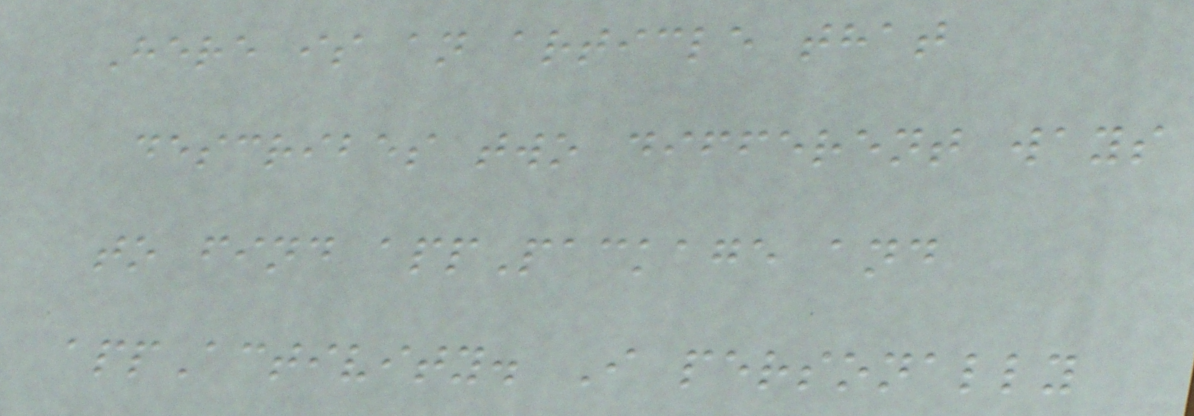Here is an article that
describes two different ways
to find appPackage and
appActivity. I personally
